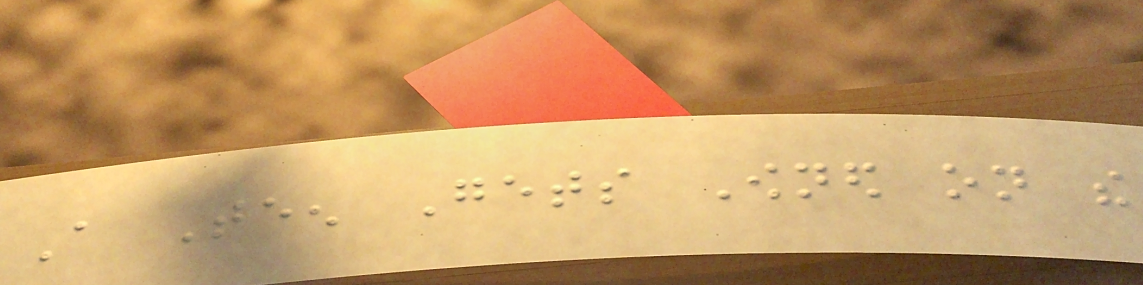A Teen Gets Owned on the
